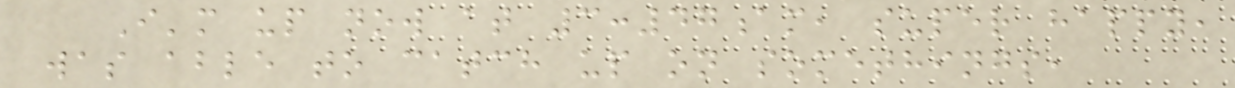I'm up now at 3:47am, super happy,
was able to catch up on somethings,
